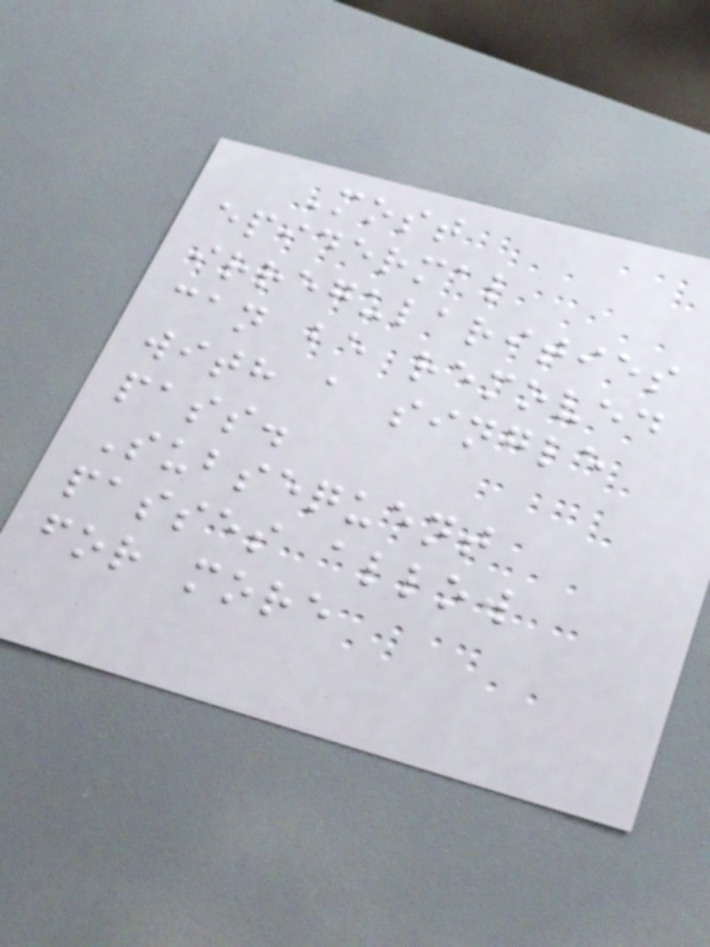Most
epidermal
irregularities
can be removed
with a single
pass.
Subsequent
passes allow
for more
